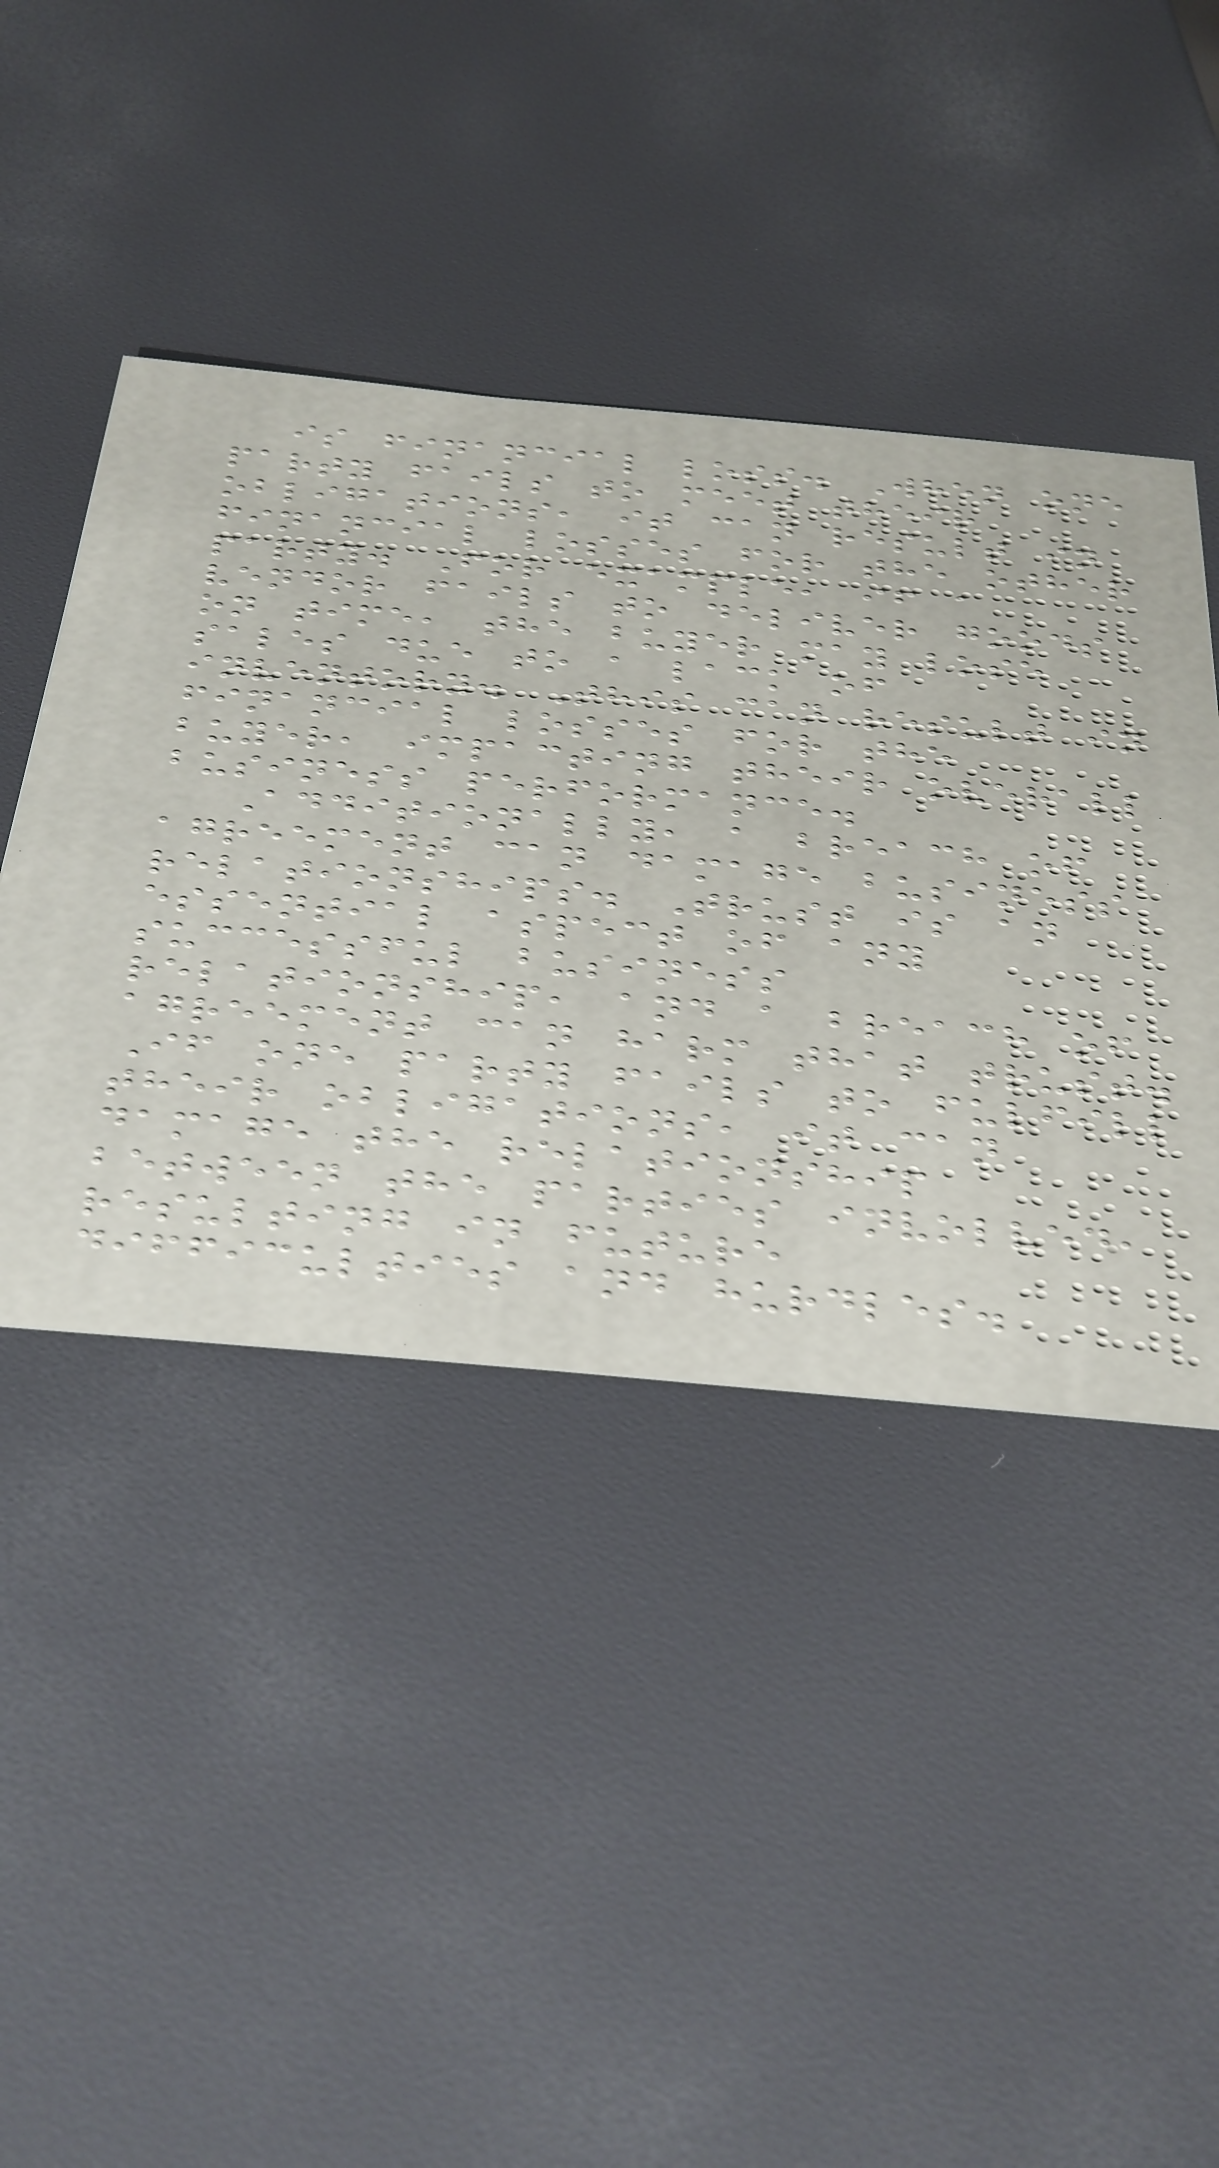is financial loss. When one
party fails to meet their
obligations, it can result in
financial losses for the other
party. For example, if a
vendor fails to deliver goods
on time, the buyer may lose
sales due to a lack of
inventory. This can result in
financial losses for the
buyer, impacting their overall
business performance.
Additionally, a breach of
agreement can damage business
relationships. Trust is an
essential aspect of any
successful business
relationship, and a breach of
agreement can harm that trust.
If one party fails to fulfill
their obligations, it can
damage the relationship
between the parties involved,
resulting in future
difficulties and hurdles.
